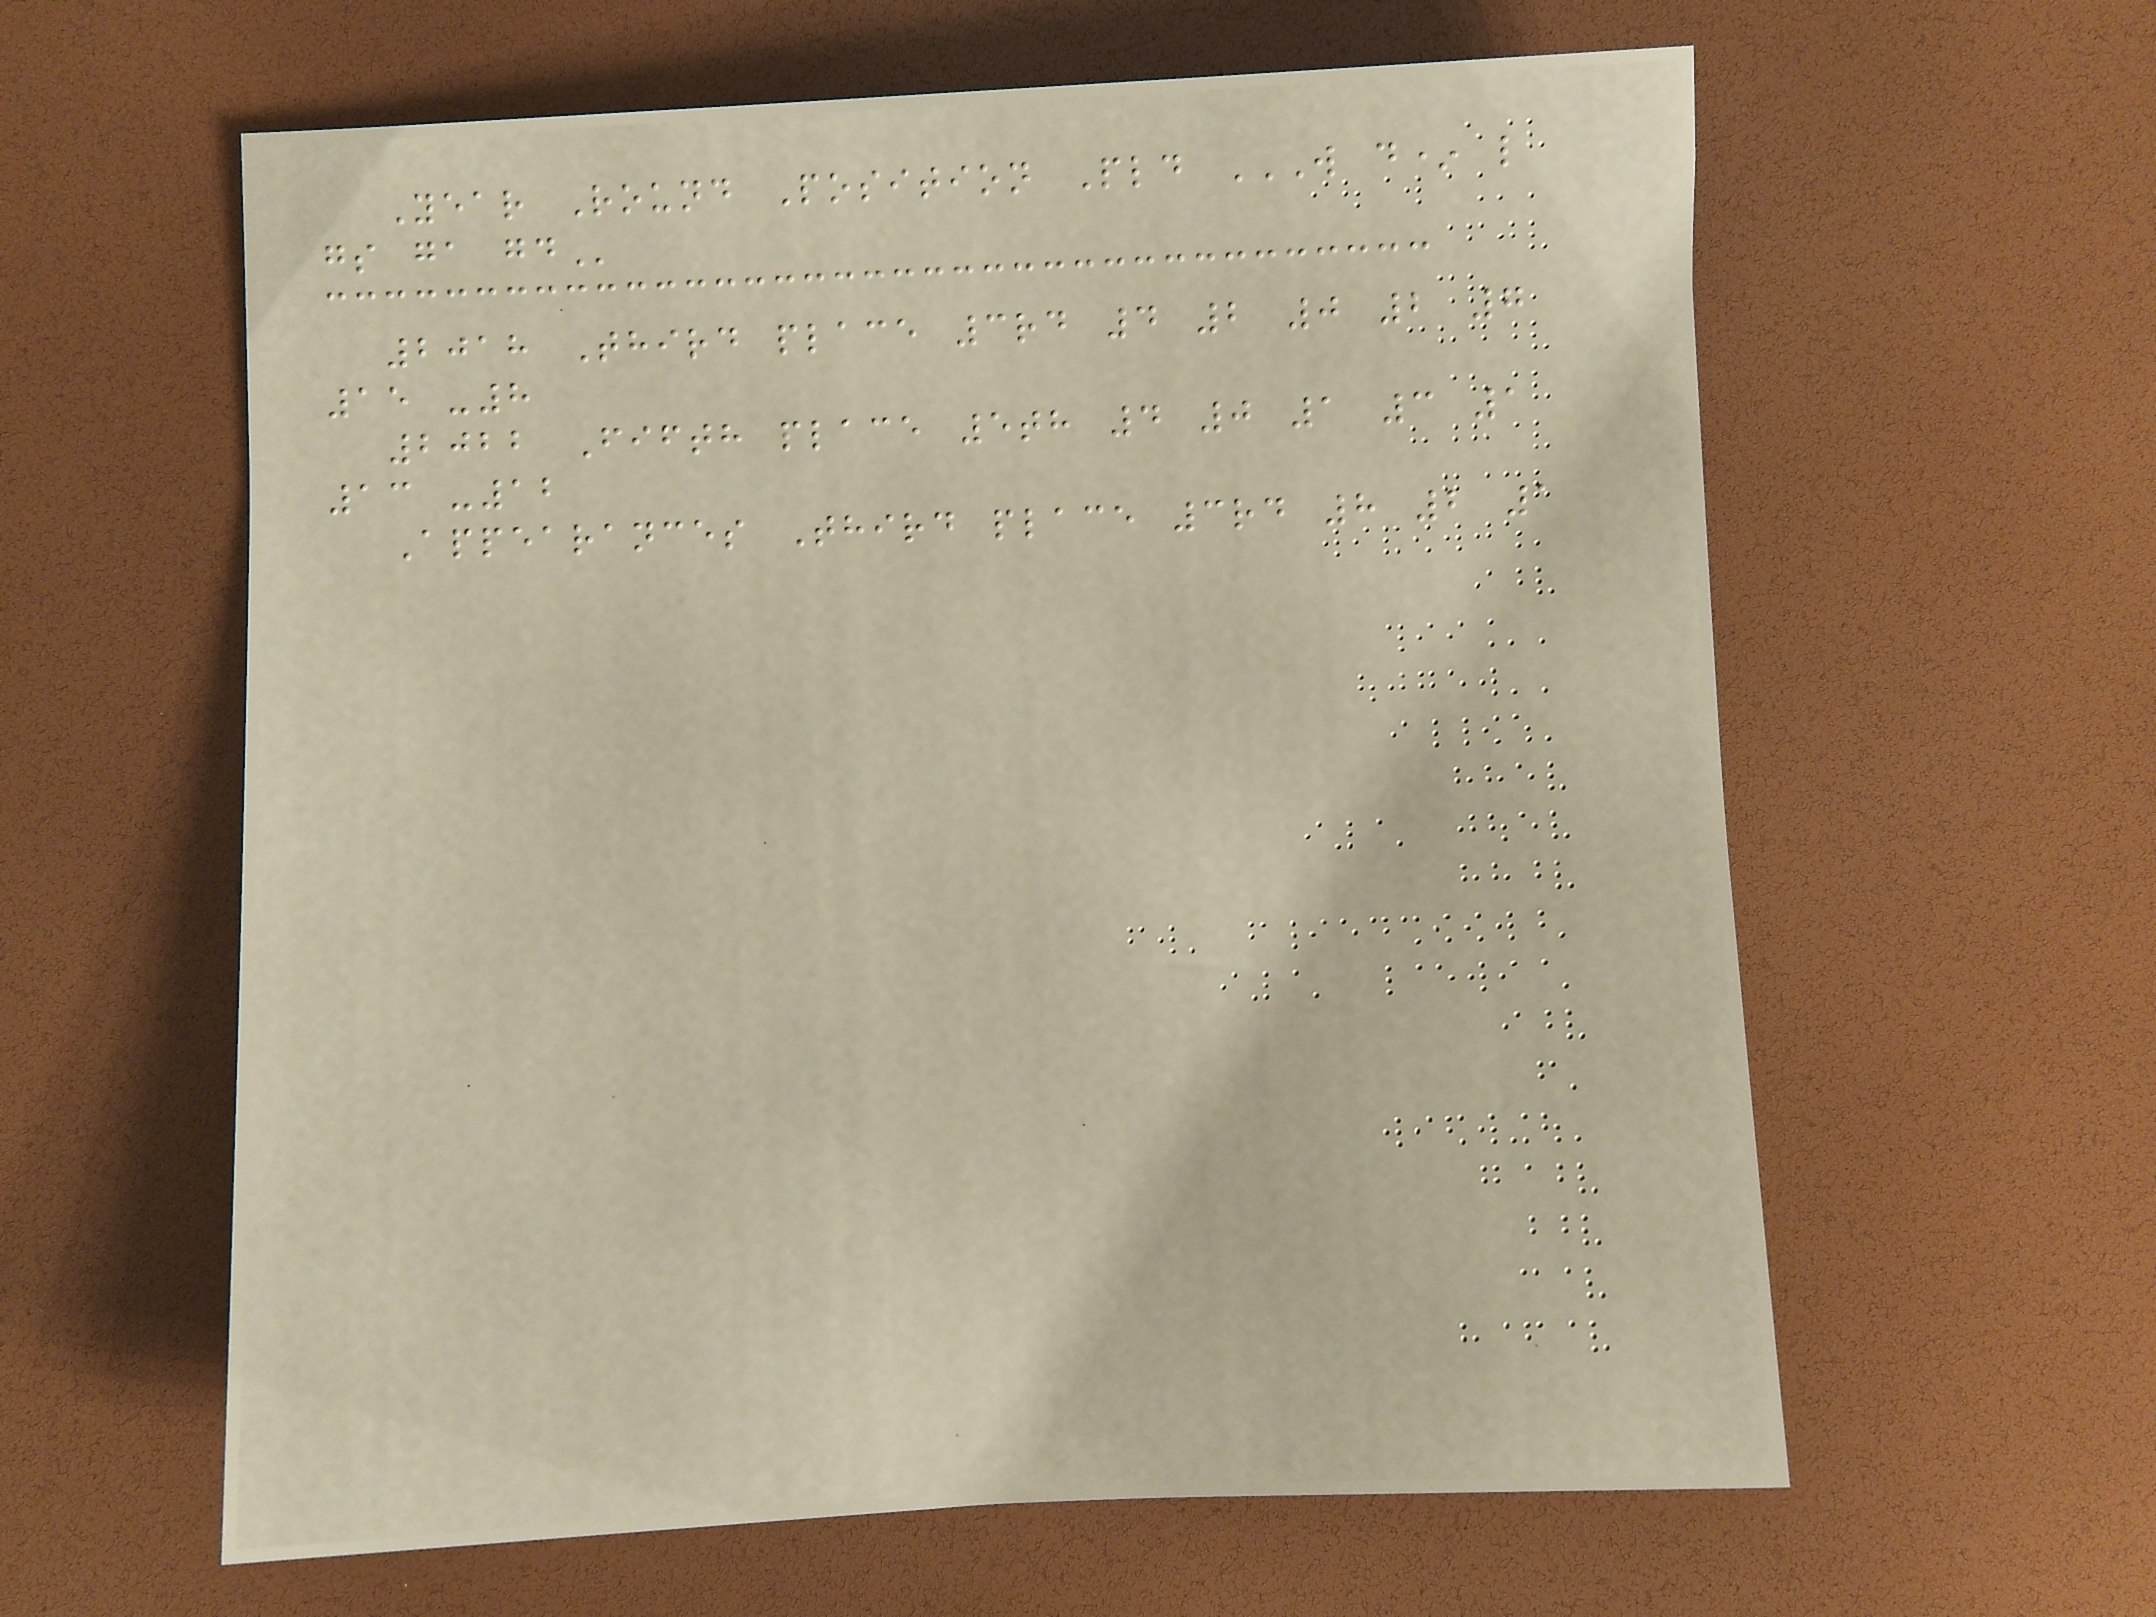Year Round Position Pld W D* L
GS GA GD
2018 Third place 3rd 4 2 0 2 7
15 -8
2022 Fifth place 5th 4 0 1 3 1
13 -12
Appearances Third place 3rd 8 2 1
